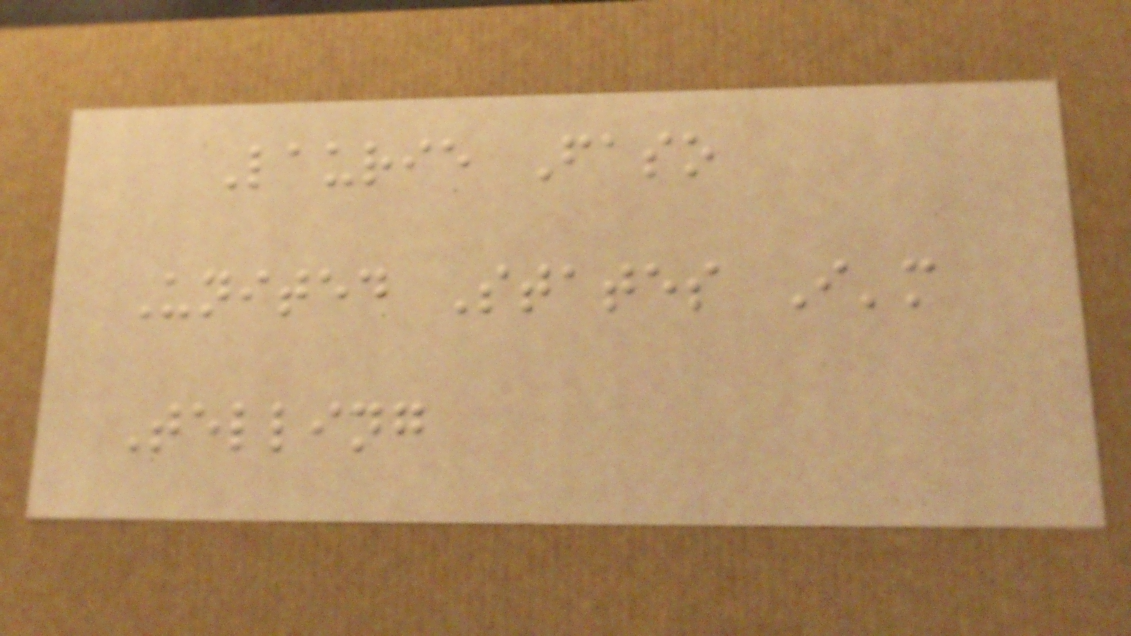Laurie Faso
United States I'm
Telling
